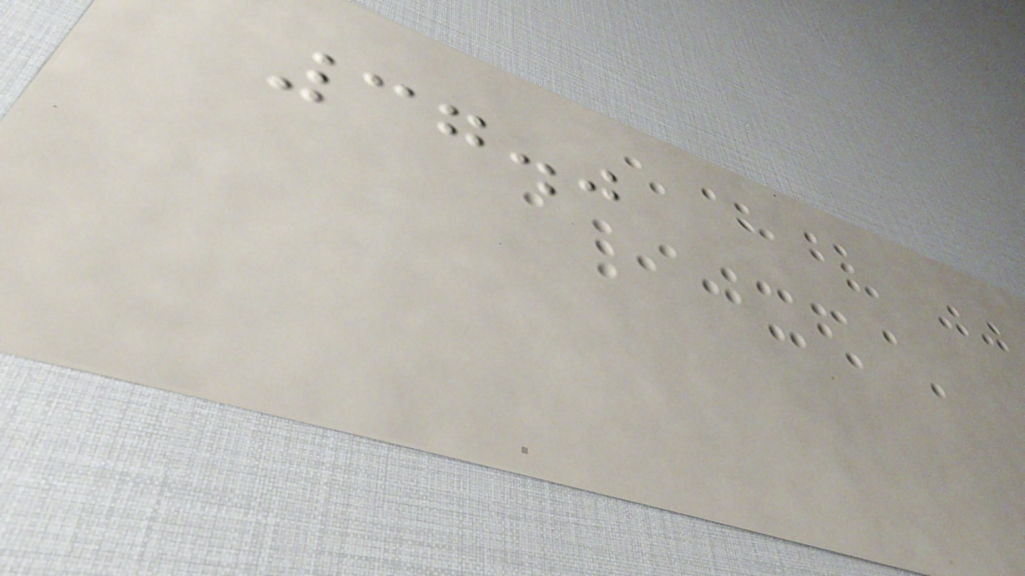37.0
